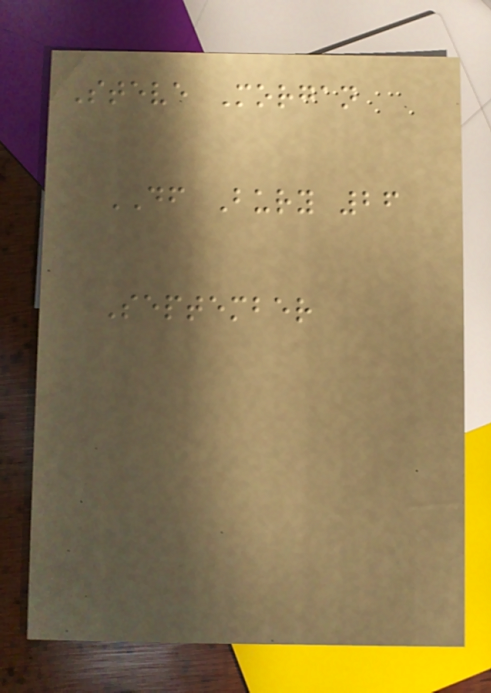Steve Morgan
DF Bury 26
September
